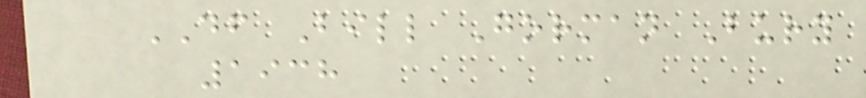DF Bill Gorman Bury
1938
